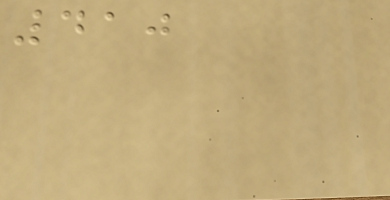410
